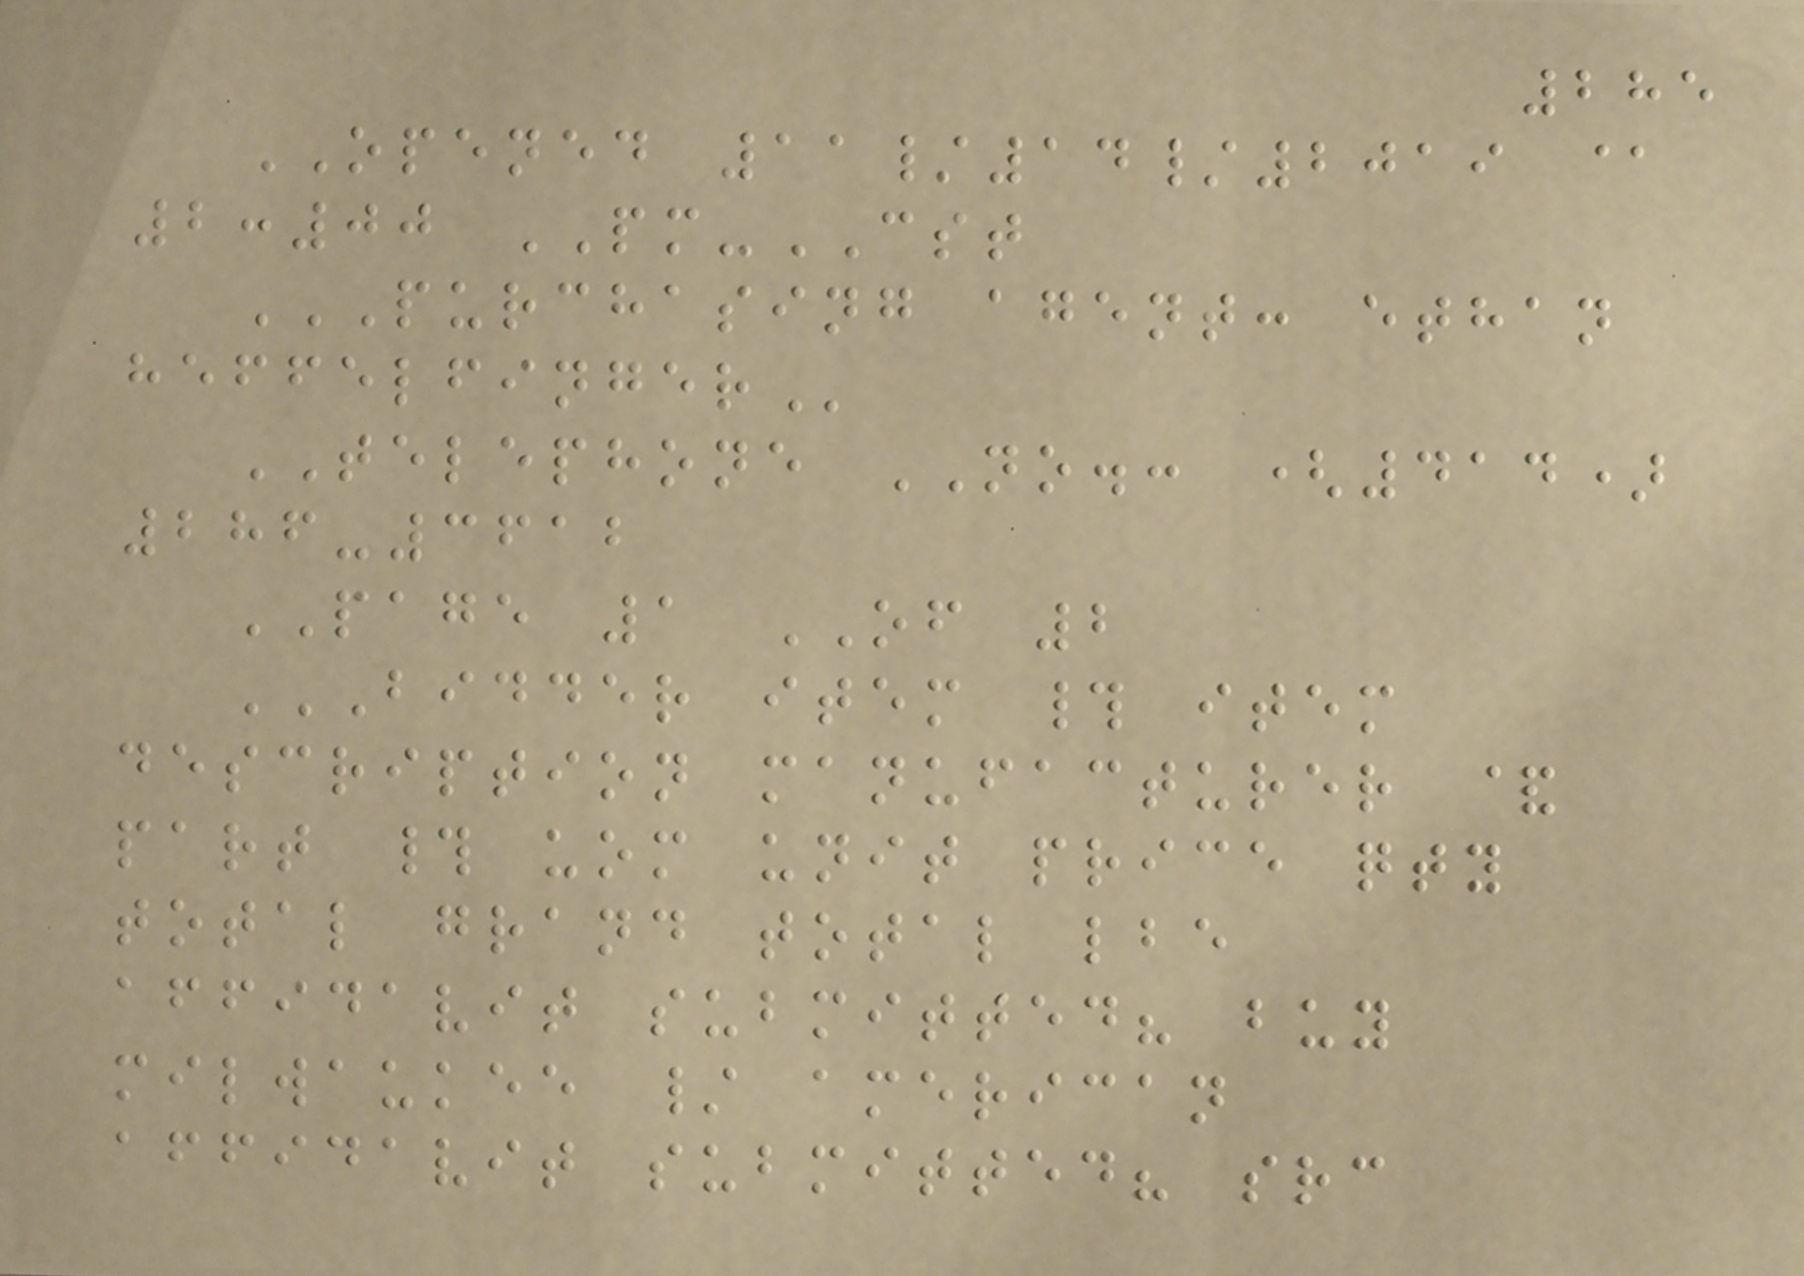285
OPENED 11/14/2019 @
2:00 PM-CST
PURCHASING AGENT: ETHAN
HEFFELFINGER
TELEPHONE NO.: (414)
286-3612
PAGE 1 OF 2
BIDDER ITEM # ITEM
DESCRIPTION MANUFACTURER &
PART # UOM UNIT PRICE QTY
TOTAL GRAND TOTAL LBE
AFFIDAVIT SUBMITTED? BUY
MILWAUKEE / AMERICAN
AFFIDAVIT SUBMITTED? SRC
